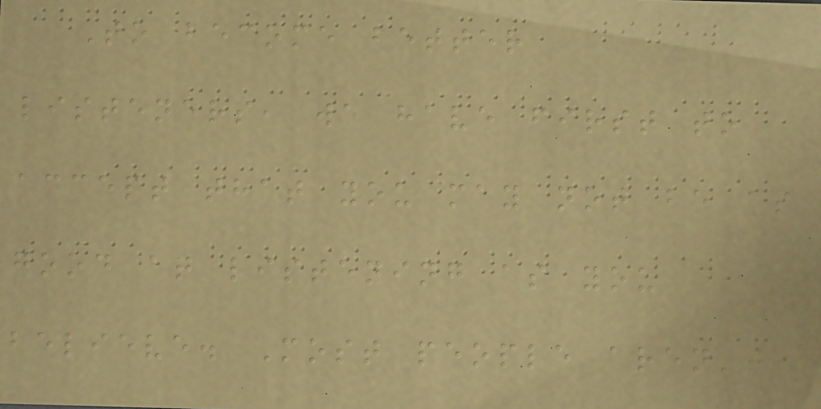To become better
listeners, we have first to
accept that you may not be as
good at listening as you
believe. Most people aren't,
